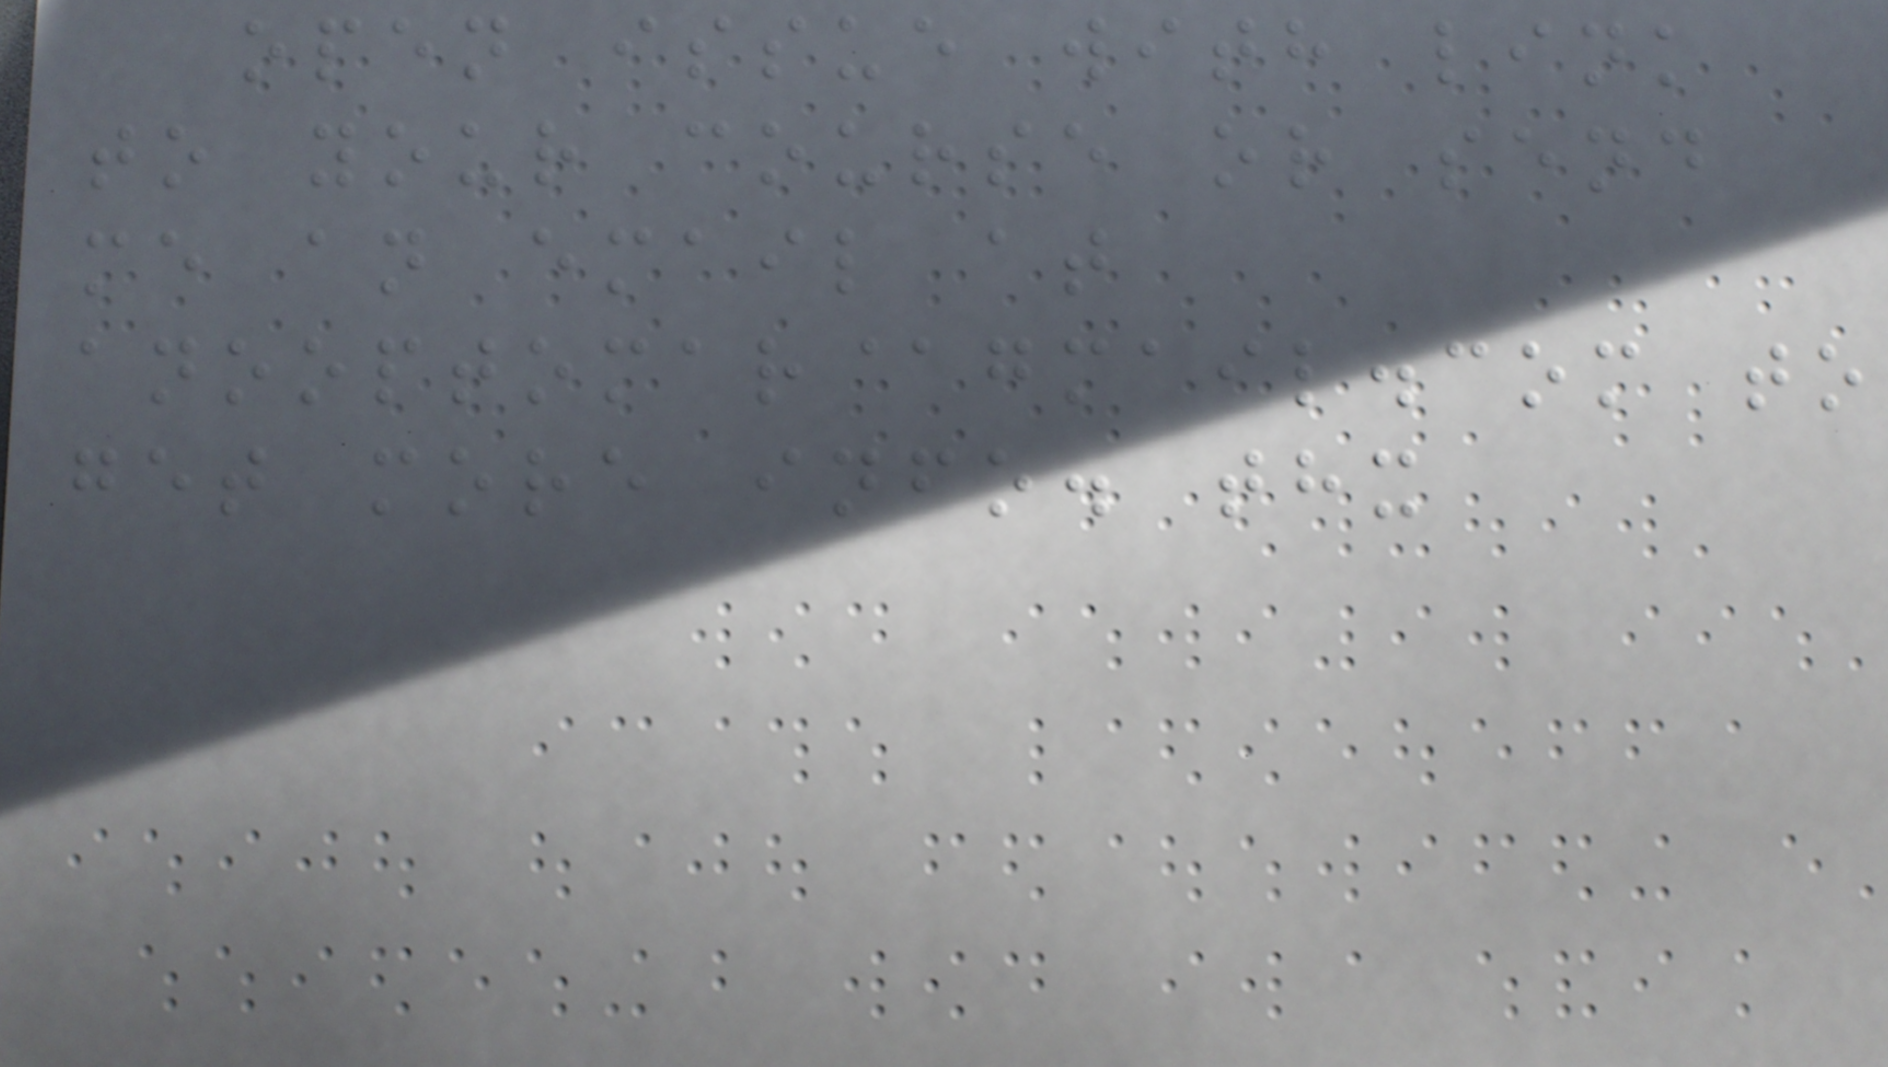open issue with link
to your course or send
me an email at
anooptomar@gmail.com to
get more info. thx
